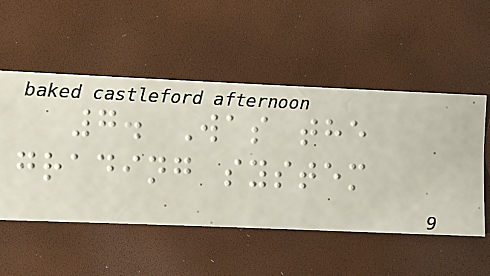7. Was the
grading system
